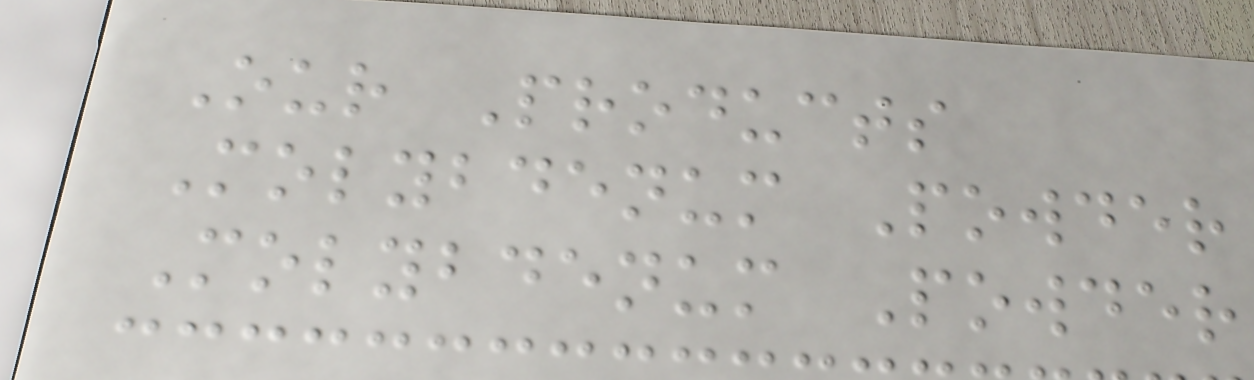Our Products
Molybdenum Powder
Molybdenum Powder
